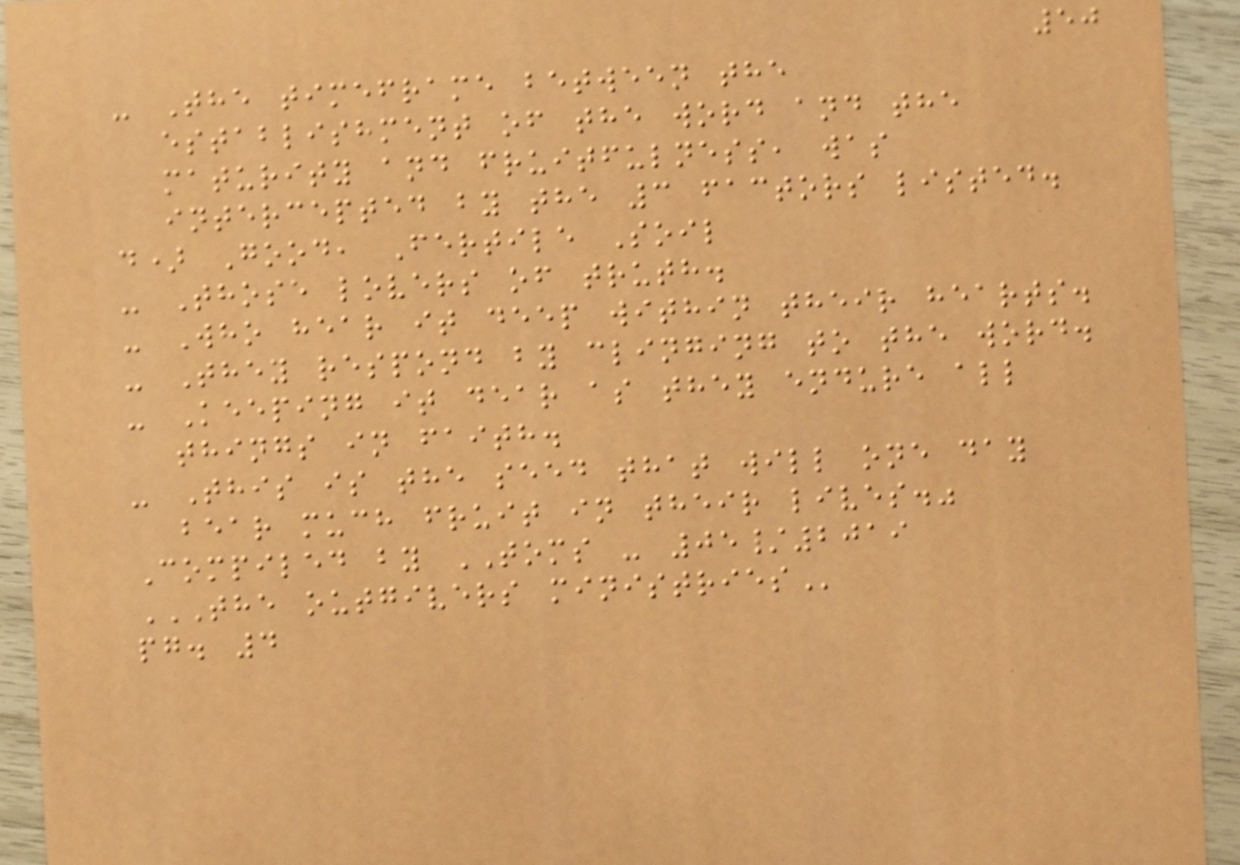50
- The timeframe between the
establishment of the word and the
maturity and fruitfulness, was
intercepted by the 3 factors listed.
d) Good, Fertile Soil
- Those lovers of truth.
- Who hear it deep within their hearts.
- They respond by clinging to the word.
- Keeping it dear as they endure all
things in faith.
- This is the seed that will one day
bear much fruit in their lives."
Compiled by TOMS - 05/2019
THE OUTGIVERS MINISTRIES
pg. 4
